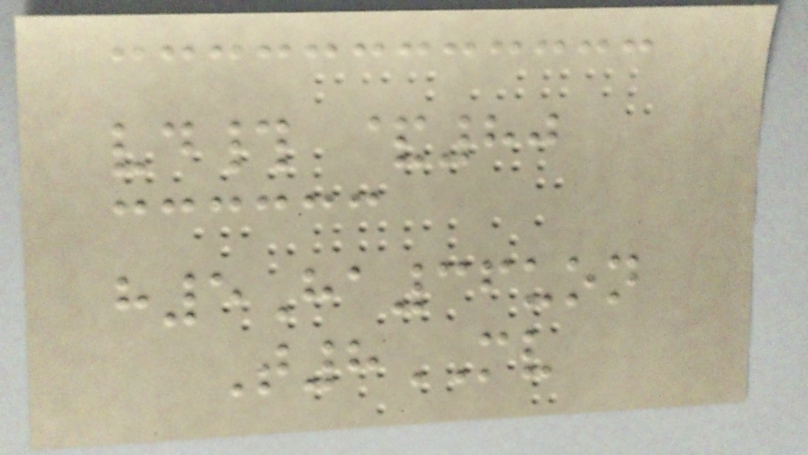vd# &80
h5Ha36uon
T8MV
